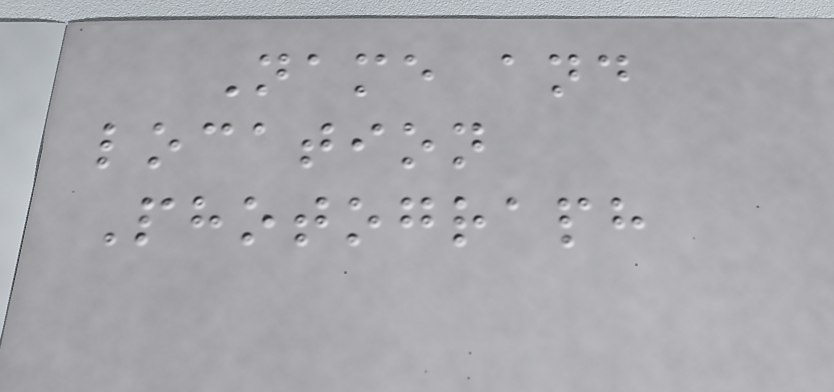Name and
location
Photograph
